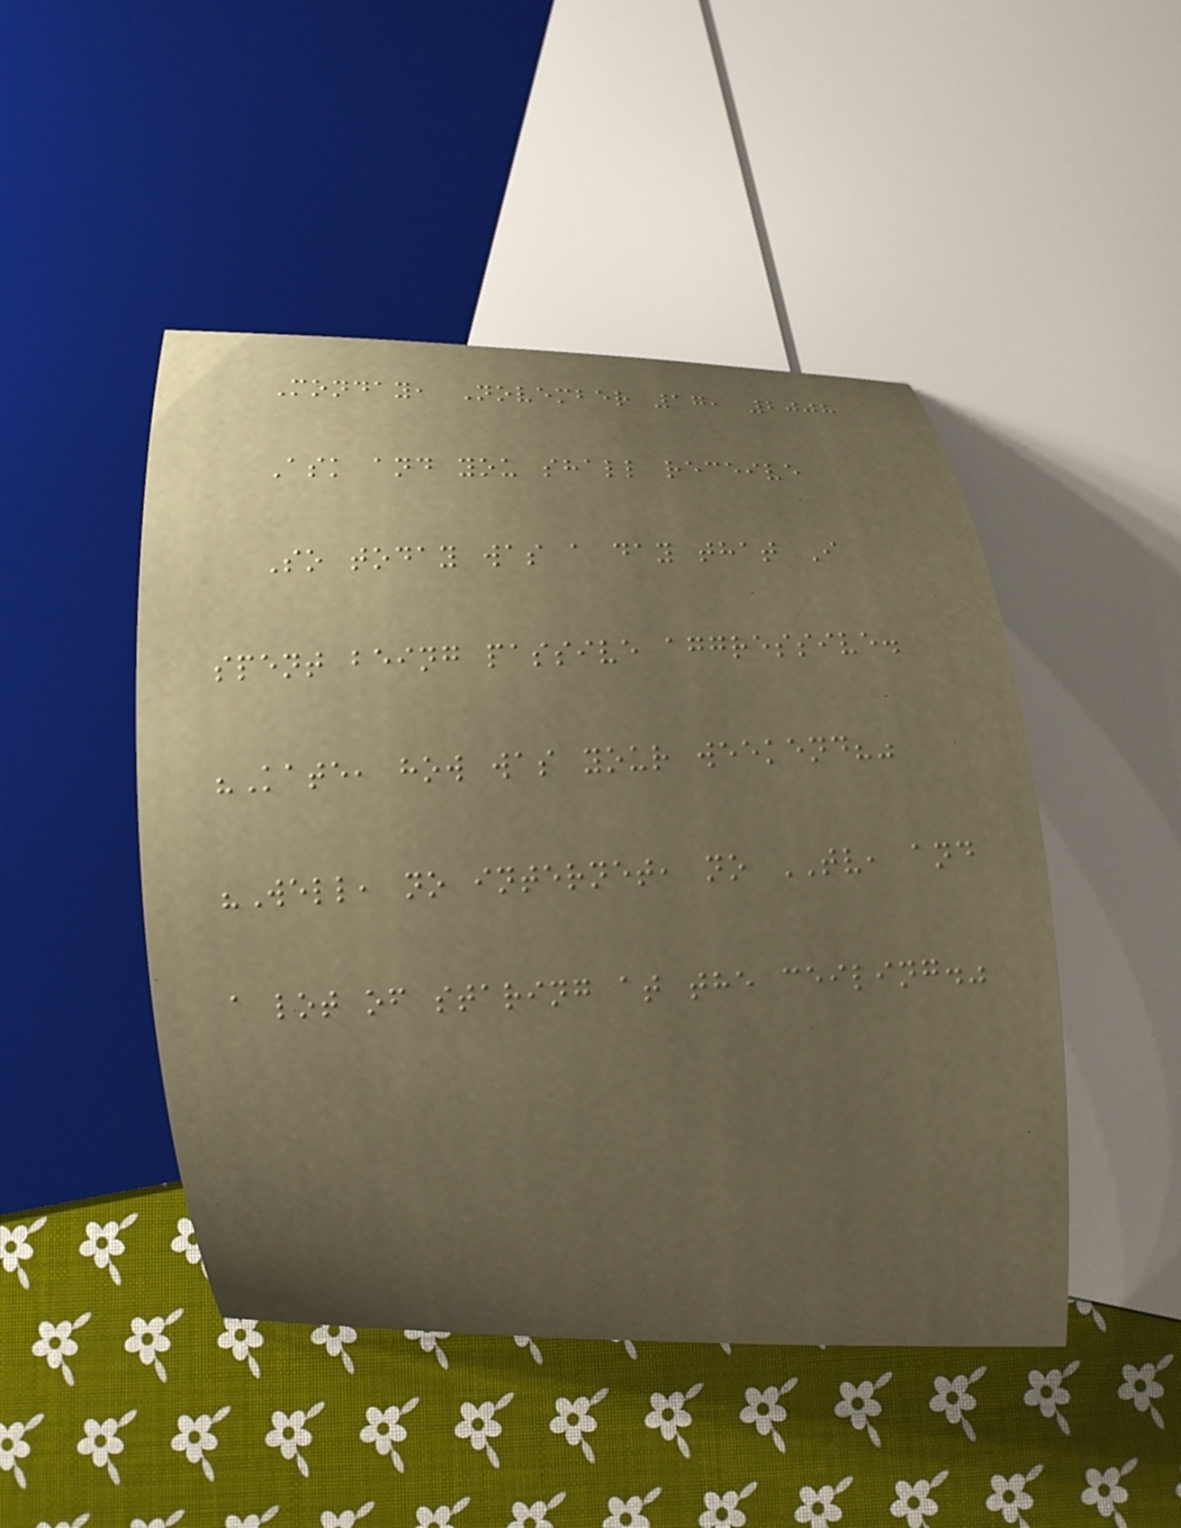Monday, November 17, 2008
Ask and you shall receive
So today was a day that I
spent being passive aggressive.
"Kate, how was your weekend?"
"Well, no internet, no TV, and
a lot of staring at the ceiling."
